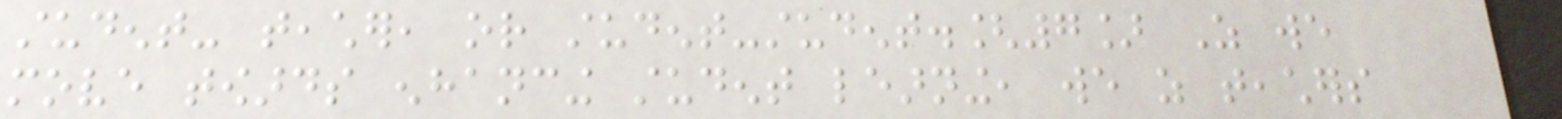student- teacher, or student-student.[7] As we
move towards enhancing student learning, we as teachers
